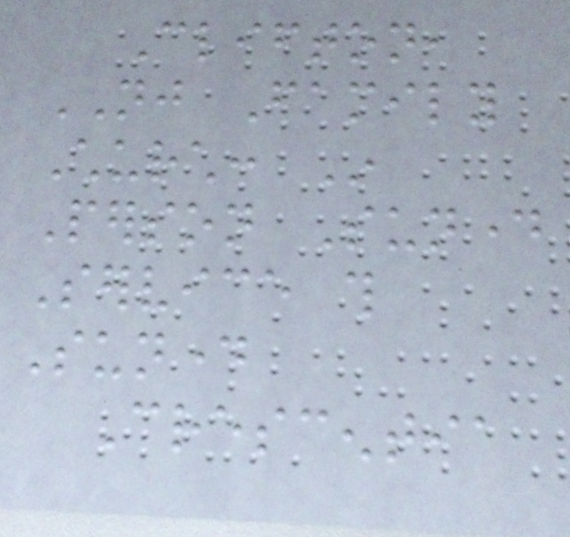Clifton,
NJ Family
Church: In
Person Sunday
Service this
Sunday
Crescentia
